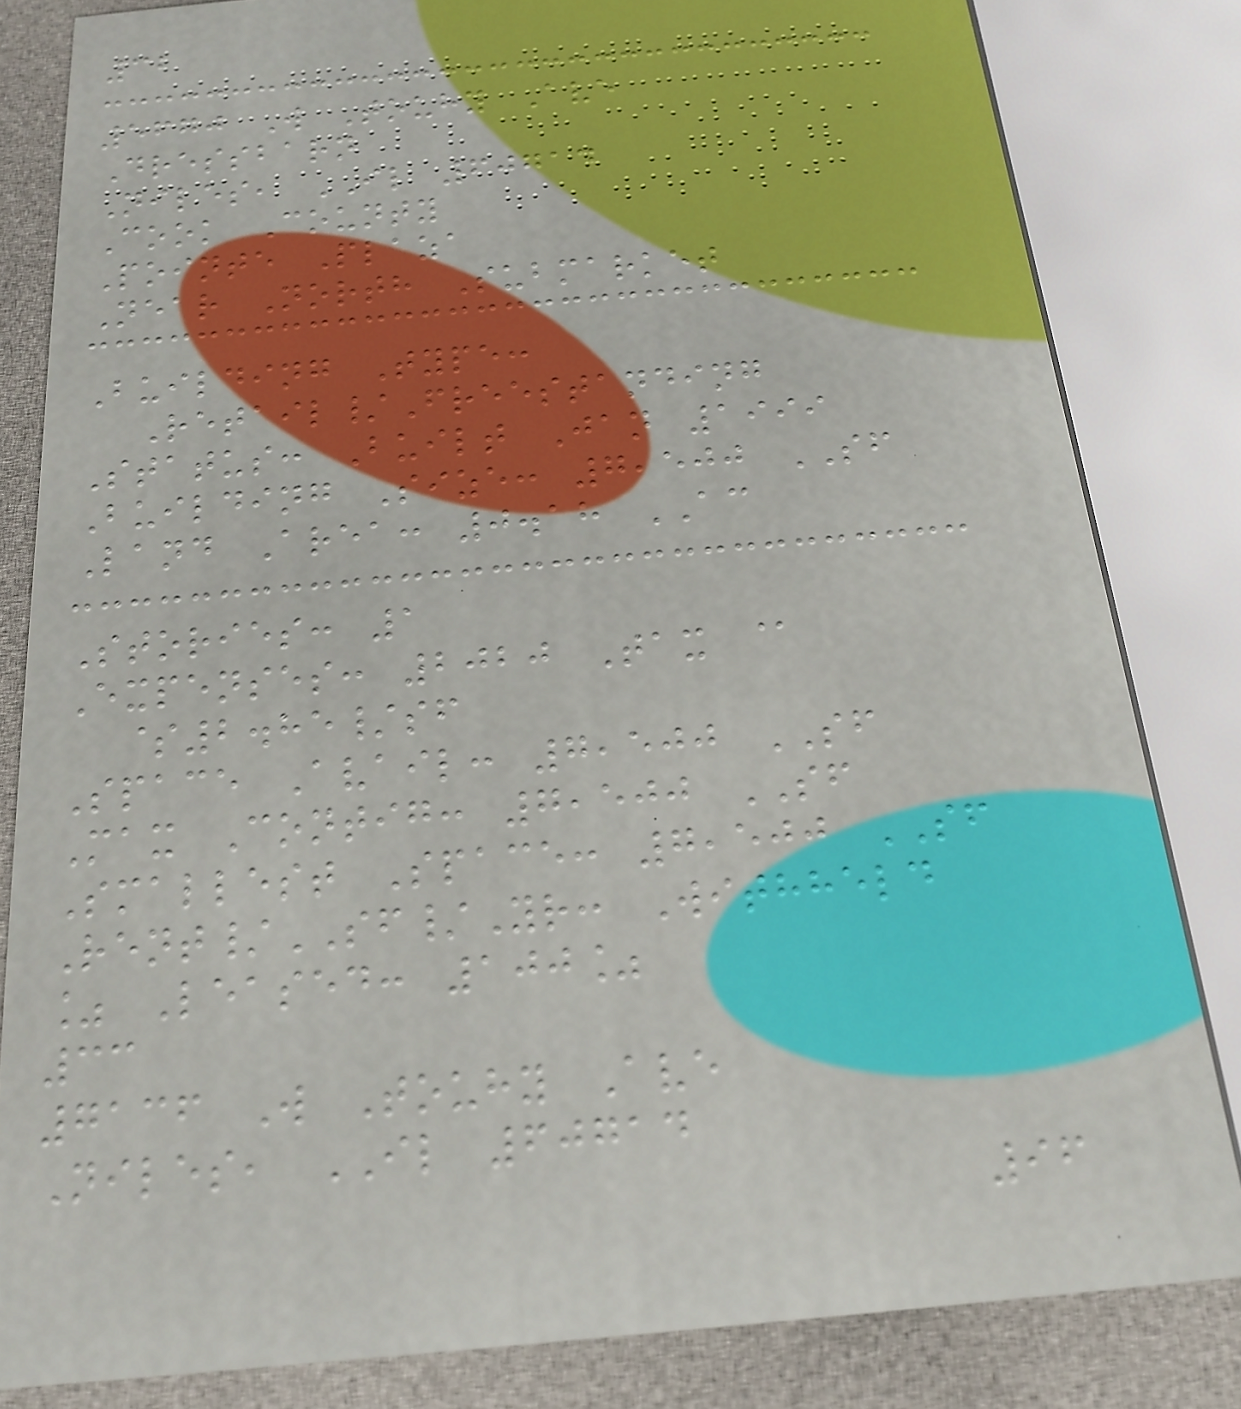32
5670 W Touhy Ave
Dressbarn
Niles, IL 60714
Cook County
Pointe Plaza
Near North Submarket
Building Type:
Retail/Freestanding
Status: Built Jan 1999
Building Size: 7,500 SF
Land Area: 0.18 AC
Stories: 1
Expenses: 2020 Tax @
$2.85/sf
Space Avail: 7,500 SF
Max Contig: 7,500 SF
Smallest Space: 7,500 SF
Rent/SF/Yr: Withheld
% Leased: 100%
33
7136 W Touhy Ave
Niles, IL 60714
96
